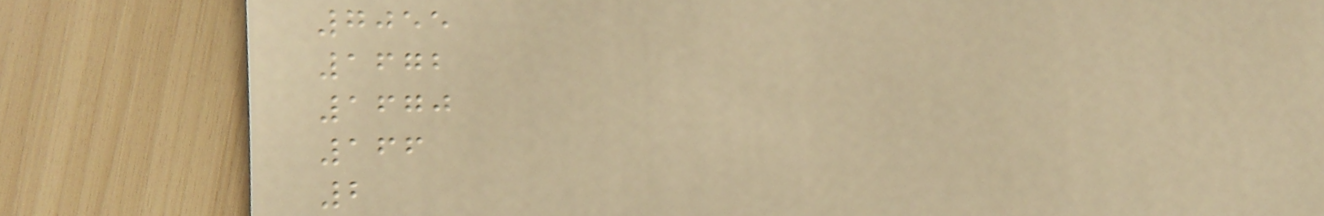7055
1672
1670
166
2
